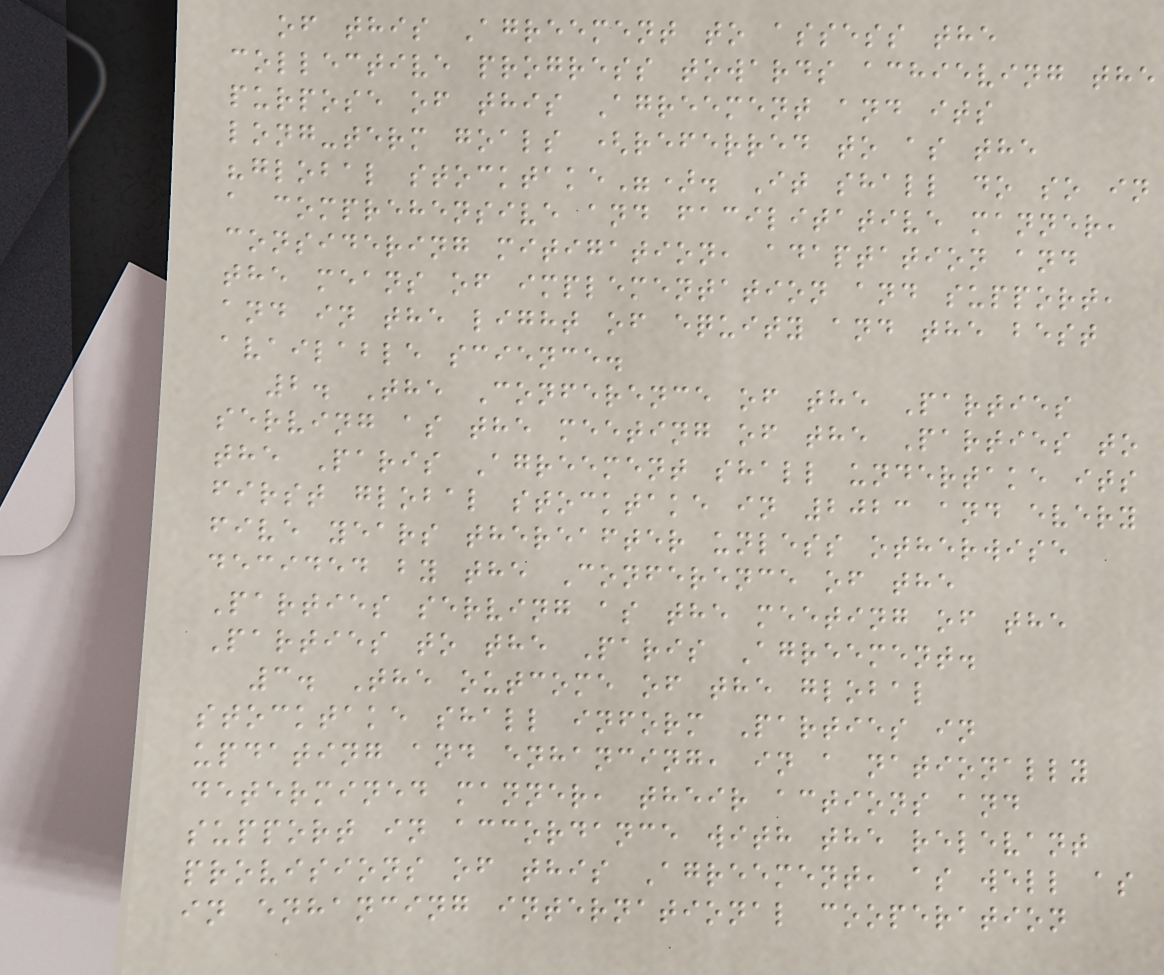of this Agreement to assess the
collective progress towards achieving the
purpose of this Agreement and its
long-term goals (referred to as the
"global stocktake"). It shall do so in
a comprehensive and facilitative manner,
considering mitigation, adaptation and
the means of implementation and support,
and in the light of equity and the best
available science.
2. The Conference of the Parties
serving as the meeting of the Parties to
the Paris Agreement shall undertake its
first global stocktake in 2023 and every
five years thereafter unless otherwise
decided by the Conference of the
Parties serving as the meeting of the
Parties to the Paris Agreement.
3. The outcome of the global
stocktake shall inform Parties in
updating and enhancing, in a nationally
determined manner, their actions and
support in accordance with the relevant
provisions of this Agreement, as well as
in enhancing international cooperation
